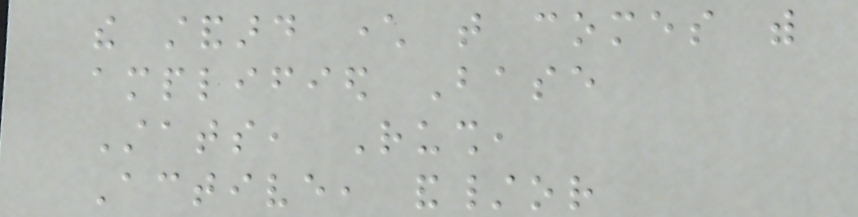the standard character that comes with
amplified Base
Stats, Rush,
Active, and/or
